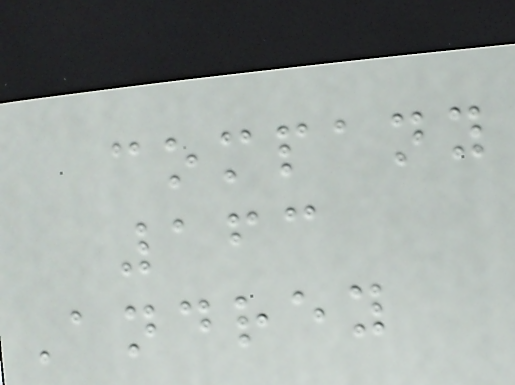company
163
Andrey
